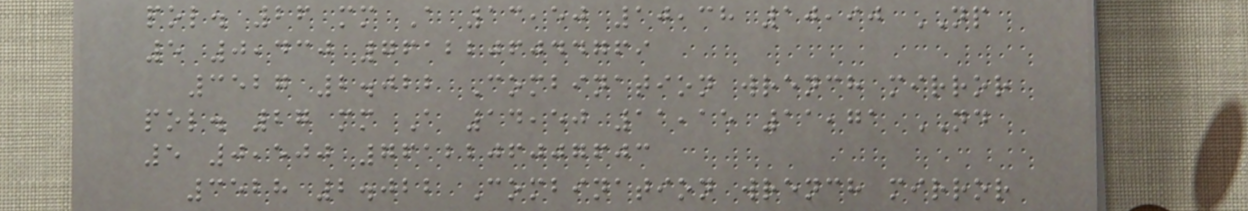pol. 26 mm A 13,50 10,38 10,90 NP
5 0,430 7612206044769
3527 2.022 Combination wrench mirror
pol. 27 mm A 14,50 11,15 11,71 ND
5 0,500 7612206007603
3528 2.022 Combination wrench mirror
